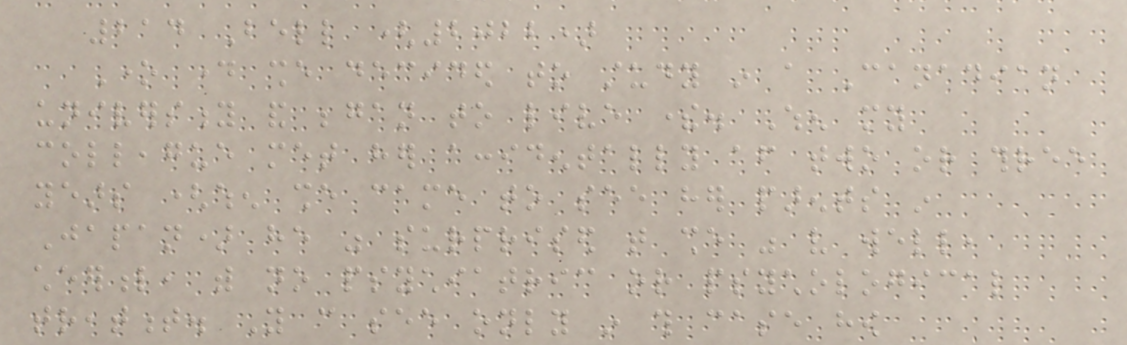214 Bell (2022)
One day she decided to study in a Canadian
university and began to live there. When my
colleague met her accidentally after two or three
years (when she came to see her parents in
Japan) he was surprised that she was very well,
cheerful, with no psychiatric or psychological
treatment. You can see only in this case how
